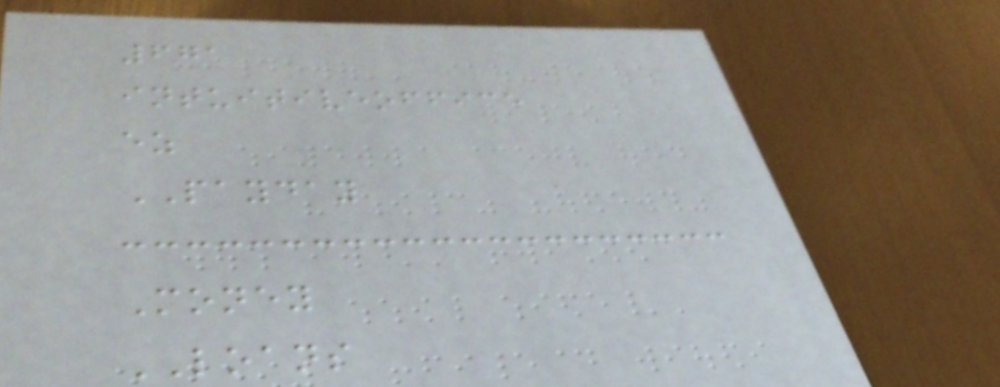671
intuitiveoffice
ez
PAYDAY
Money
LOANS
